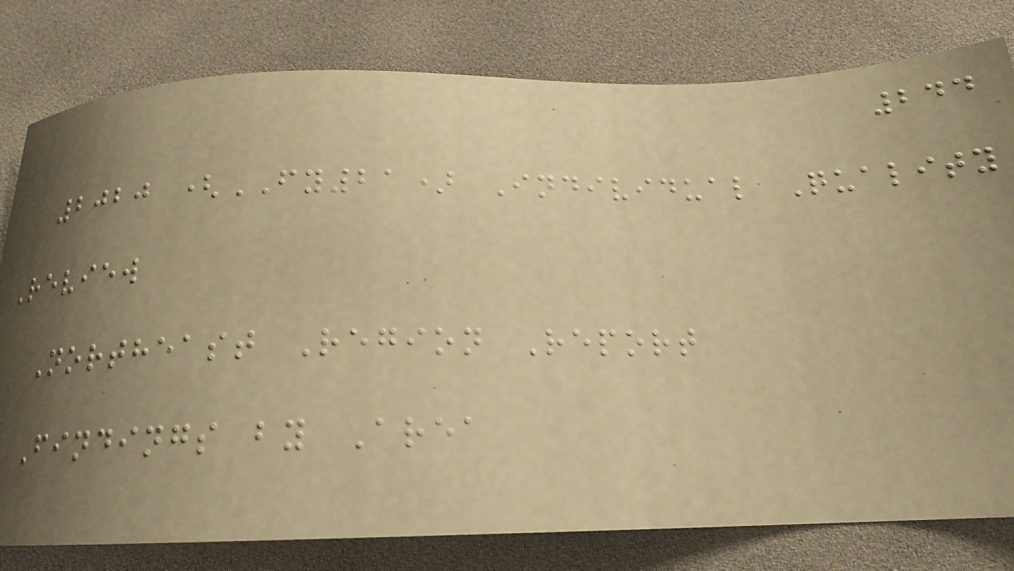244
2020 (FY21) Individual Quality
Review
Northeast Region Report
Findings by Area
